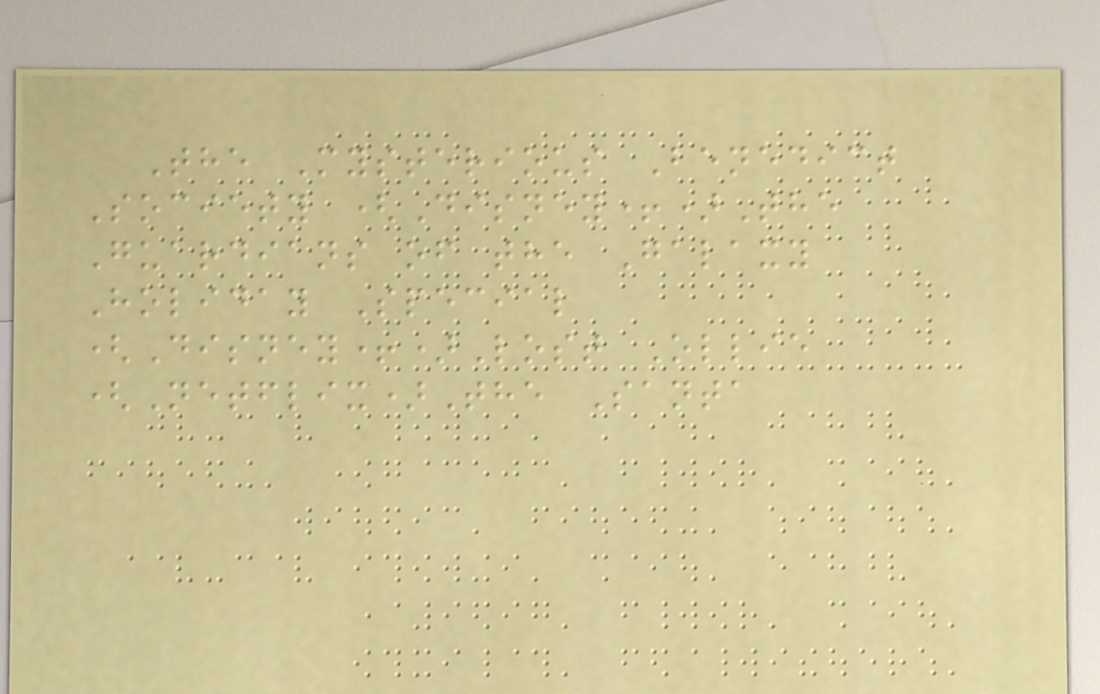The Mysterious Benedict
Society (Disney+)The
Guardians of the Galaxy
Holiday Special
(Disney+)Lost Ollie
(Netflix)The Santa
